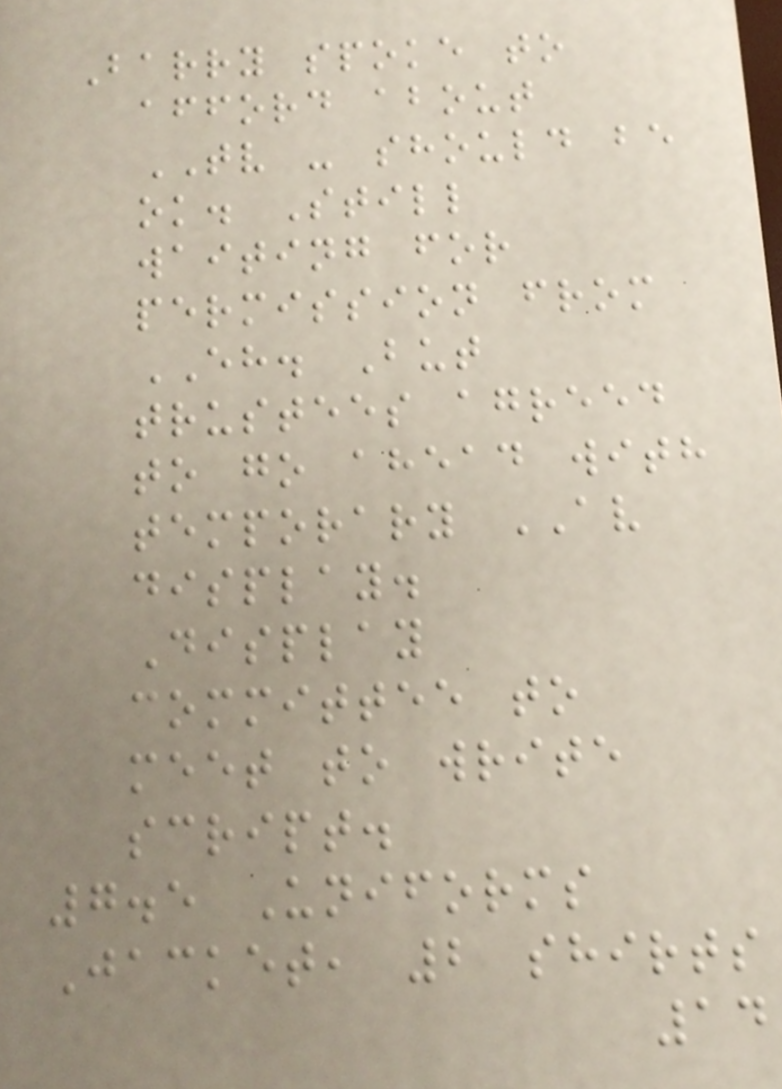Barry spoke to
afford about
TV - should be
ok. Still
waiting for
permission from
EH. But
trustees agreed
to go ahead with
temporary AV
display.
Display
committee to
meet to write
script.
7.5 Uniforms
Jacket, 2 shirts
14
